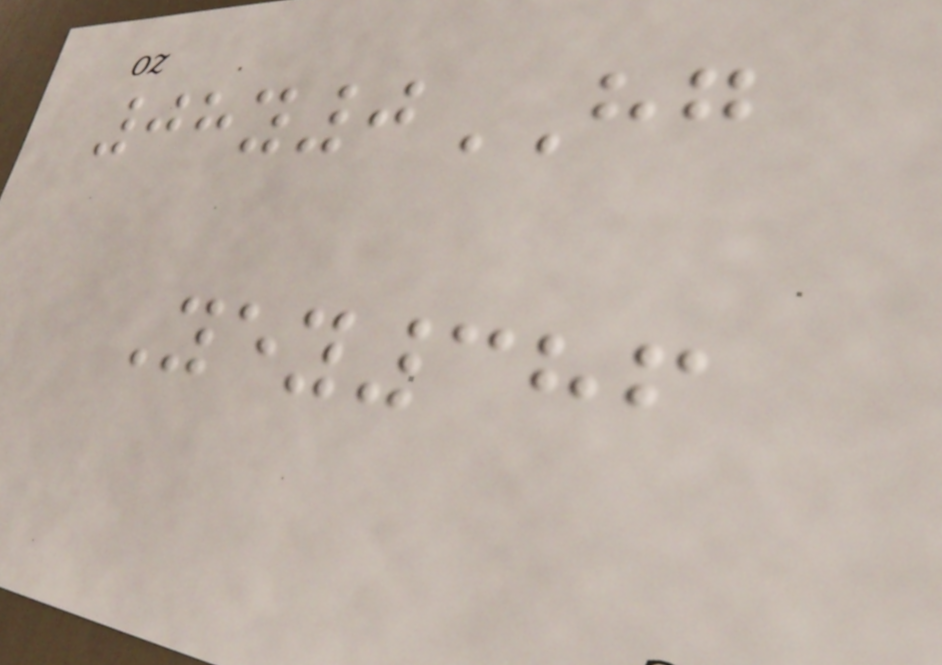08y0HG
Yey386
